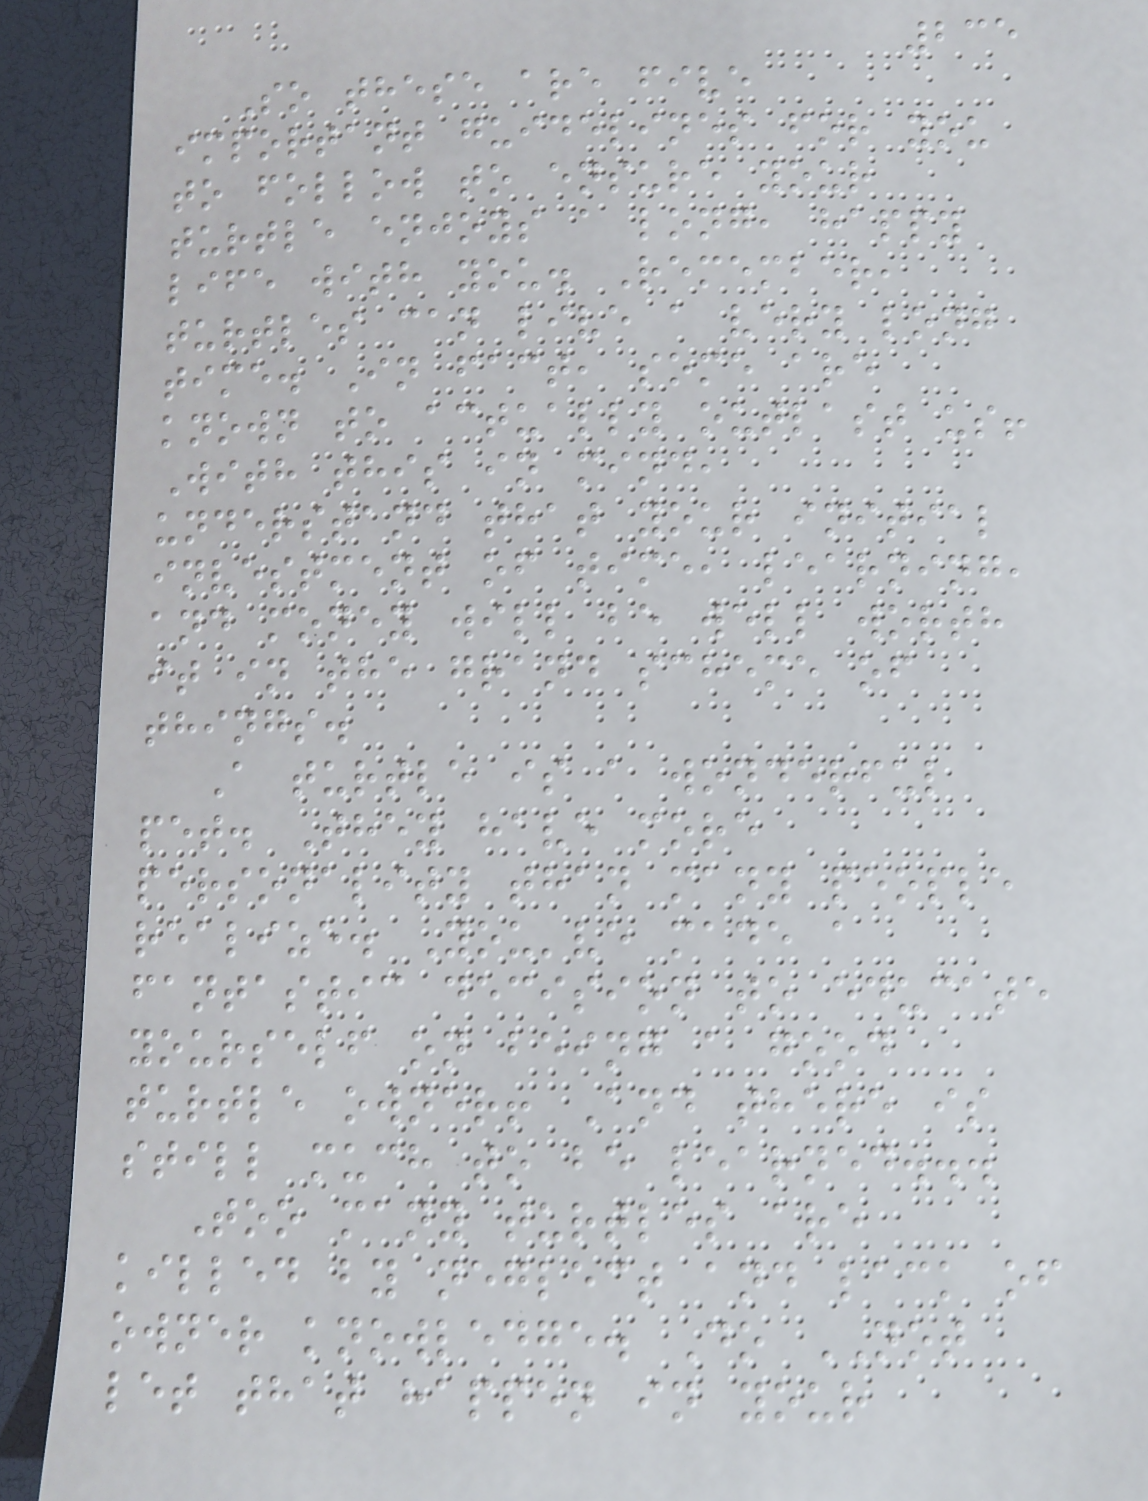235
So these are five
important guidelines for you
to follow to ensure your
turtle enjoys a long, happy
life with you. Remember,
turtles can live a very long
time. In fact, some are
known to actually outlast us!
With this in mind,
understand that your initial
investment of time, learning,
and money will be well worth
it in the grand scheme of
things.
A turtle is a wonderful
pet. They have more
personality than many people
realize. You've made a
fantastic decision to educate
yourself on being a good
turtle owner! And there is
still much to be learned...
Too many turtles are
killed by neglect and lack of
owner knowledge. Do NOT
let that happen in your
